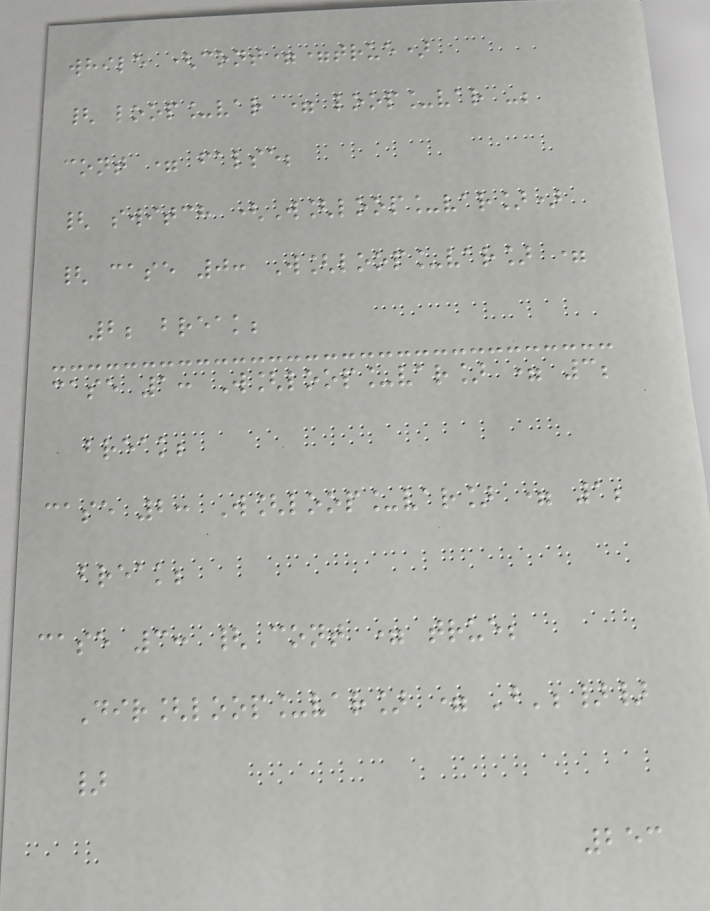while (cont==true)
{ loop_var = loop_var -;
cont = false;
{ switch (W[loop_var])
{ case 0: W[loop_var] =
2; break;
case 1: W[loop_var] = 3;
break;
case 2: W[loop_var] = 1;
break;
case 3: { cont = true;
Dir[loop_var] = 'b';}}
}
253
